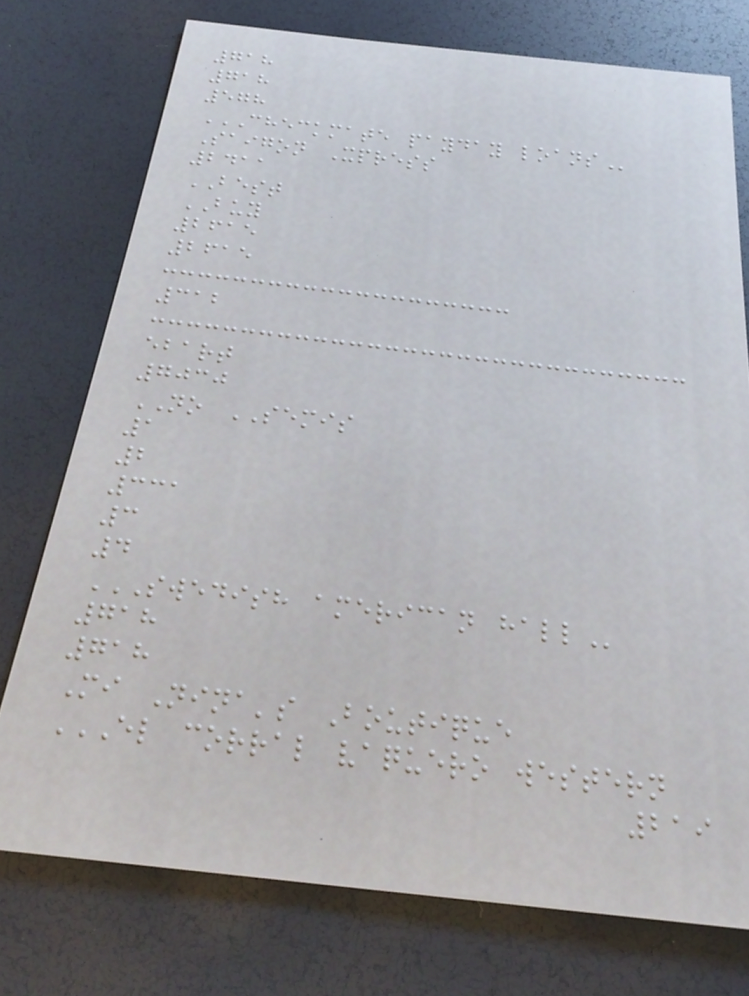718
718
578
CHECKMATE PAYDAY LOANS
Saigon Xpress
2411
BEST
BUY
2615
2615
312
ebart
7030
NO SEMIS
1
2
331
3
4
SWEDISH AMERICAN HALL
718
718
Mi Nina's Boutique
EL CORRAL VAQUERO WESTERN
219
